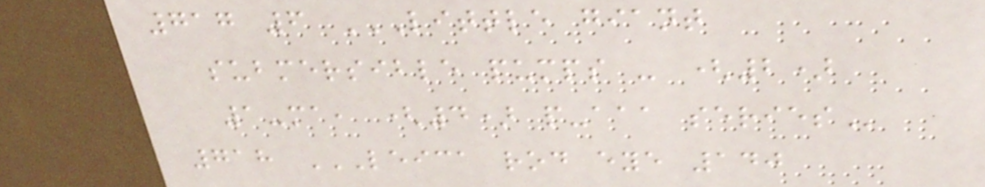717 6 LITTLE GIANT
SUBMERSIBLE PUMPS - (2)
1-MA, (4) P-AAA SERIES
718 LEICA ROD EYE 140
